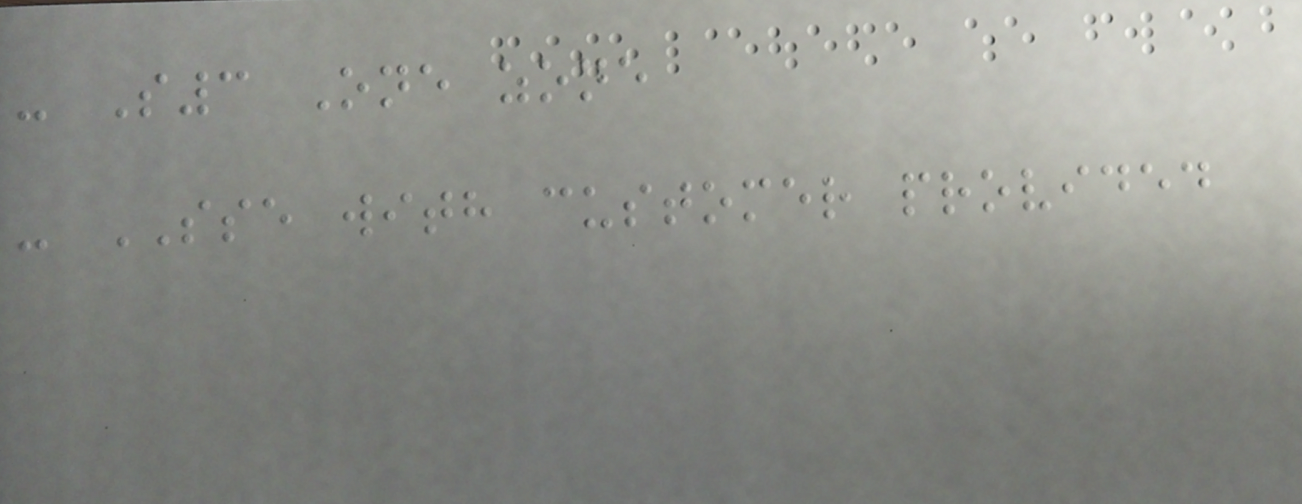- S3 One zone
- SSE with customer provided
